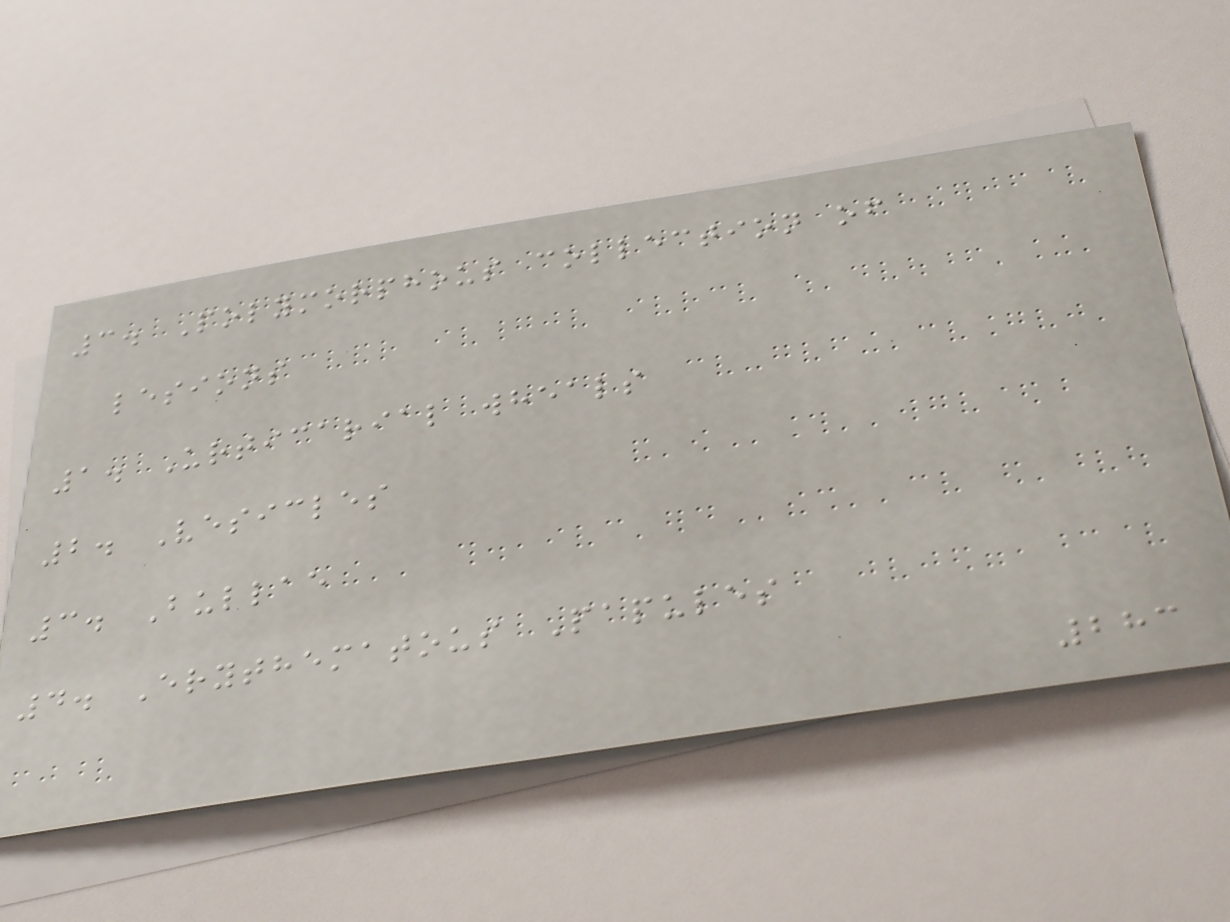3. Polymorphous collection of
lesions
1. Urticarial wheals
2. Vesicles
3. Bullae
4. Erythematous Papules
283
